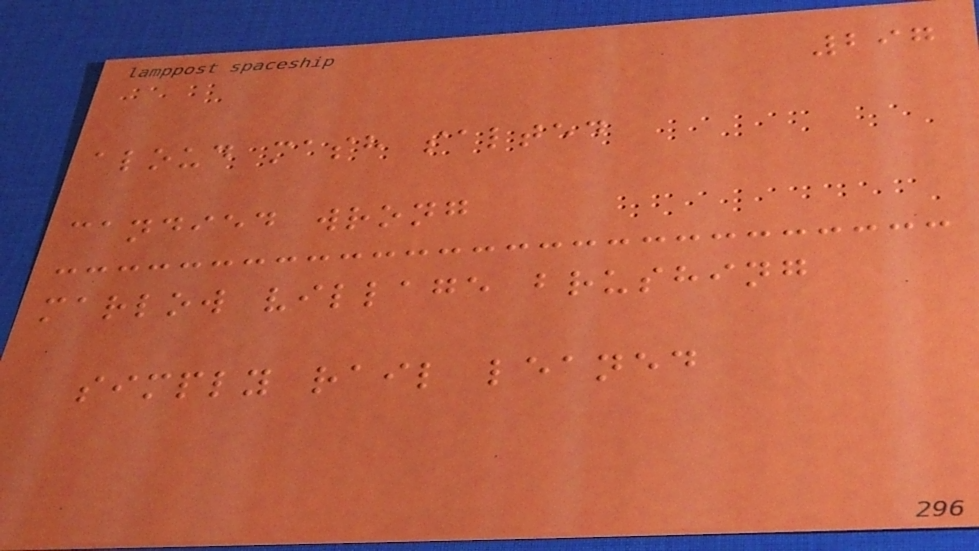297
aloud mash salted
candied wrong
marlow village brushing
simply rail leaned
